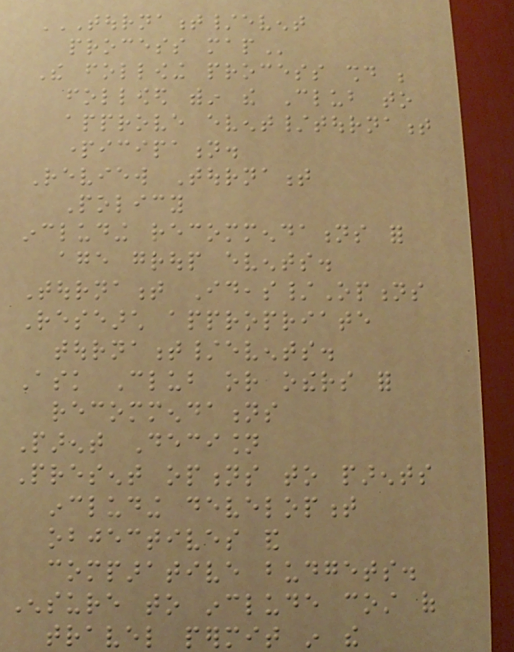TOURNAMENT/EVENT
PROCESS MAP
The following process should be
followed within the Club to
approve event/tournament
participation.
Review Tournament
Policy
including recommendations for
age group events.
Tournament Ideas/Options
Research appropriate
tournament/events.
Ask Club or others for
recommendations
Parent Decision
Present options to parents
including development
objectives and
comparative budgets.
Ensure to include cost of
travel permit in the
